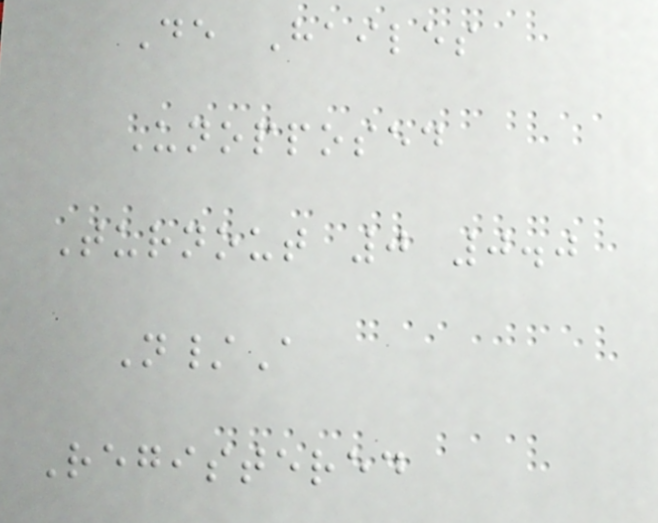De Hailes
Unopposed
Turnout 0 0.0
N/A
Registered
